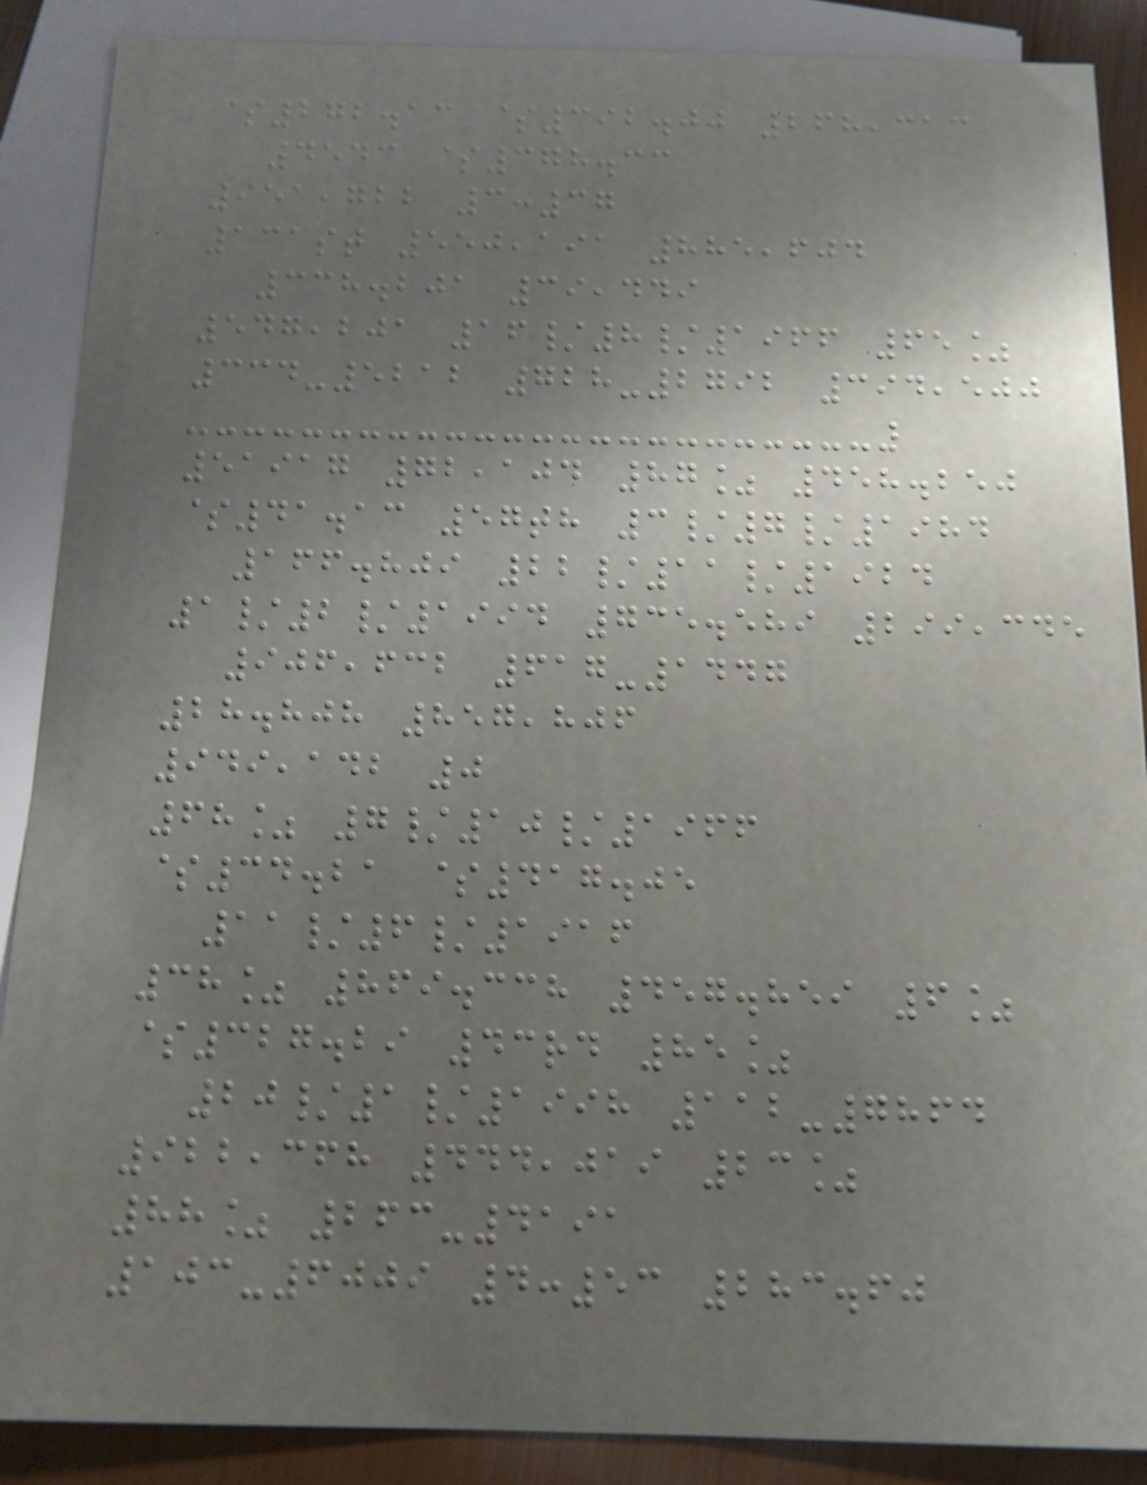$272.13 $392.00 268,313
4543 $378.33
951,722 3:37
131st 550,191 885,604
338.201 39,449
547,201 16/8/1966 65%
334-5212 728-2792 394,500
51917 72,104 87% 458.250
$41.13 57th 3/7/1984
166.809 22/11/1924
1/2/1994 735.589 299,345
906,632 617-1447
28.808 857,806
949,142 0
68% 7/10/1966
$34.21 $417.05
11/6/1916
38% 869.338 457.859 6%
$327.29 43rd 85%
20/1/1998 112-7864
922,368 444,019 23%
88% 263-4191
103-6009 4:53 283.60
